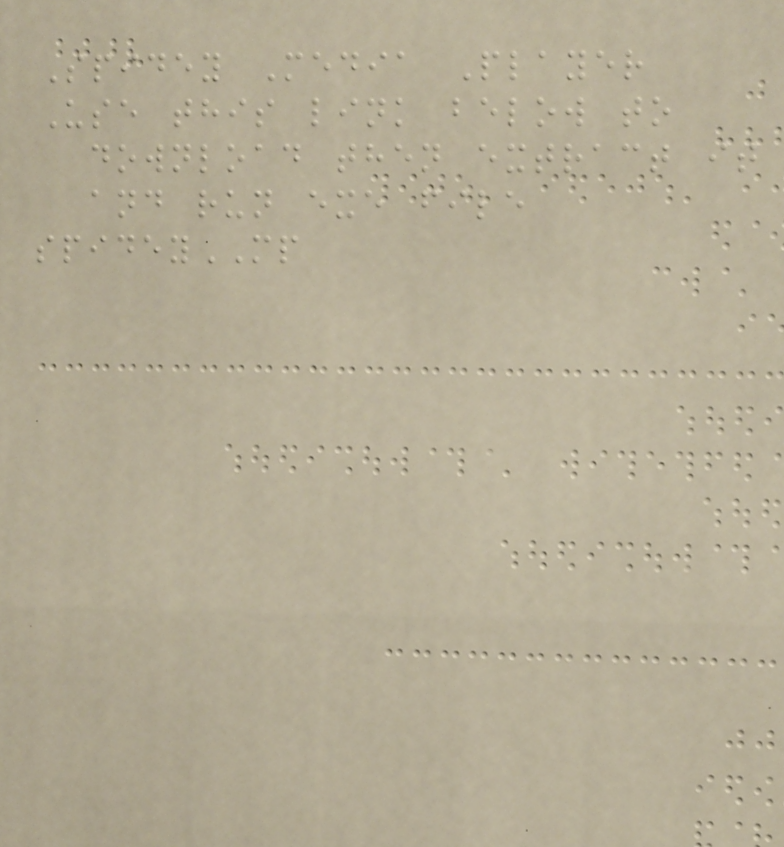Spidey Media Player
Use this link below to
download then extract it
and run exe file
spideyMP
